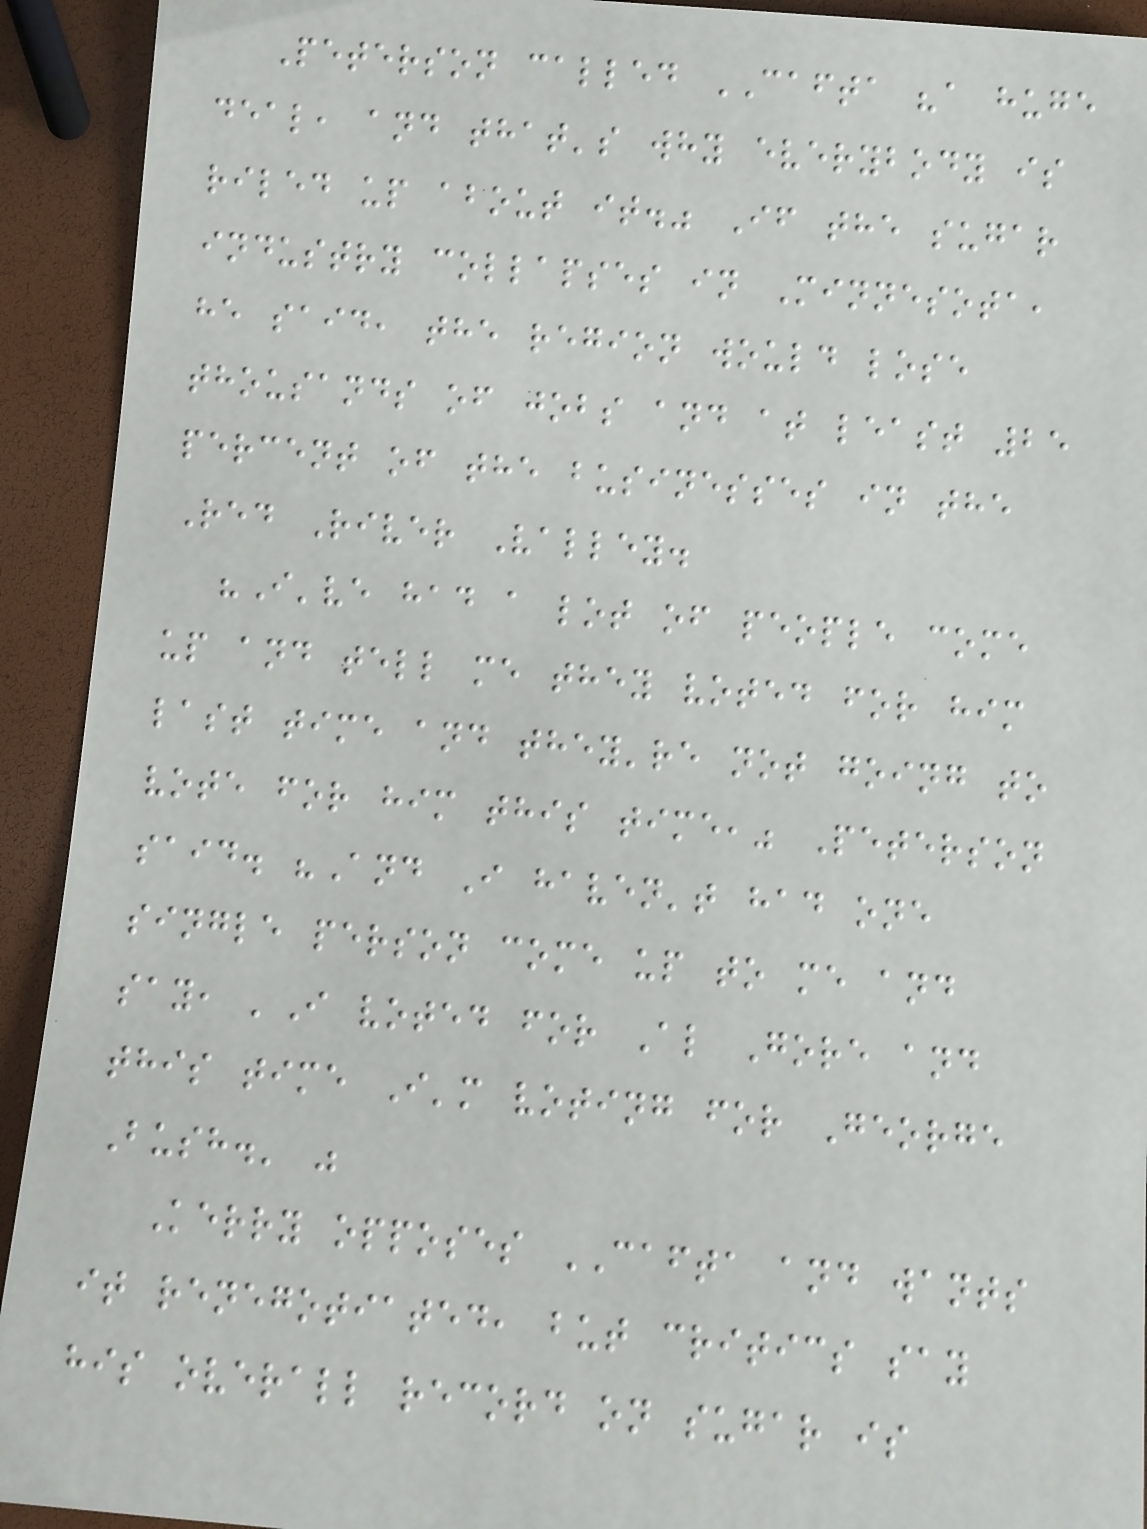Peterson called CAFTA "a huge
deal, and that's why everybody is
riled up about it." If the sugar
industry collapses in Minnesota,
he said, the region would lose
thousands of jobs and at least 25
percent of the businesses in the
Red River Valley.
"I've had a lot of people come
up and tell me they voted for him
last time and they're not going to
vote for him this time," Peterson
said. "And I haven't had one
single person come up to me and
say, 'I voted for Al Gore and
this time I'm voting for George
Bush.' "
Kerry opposes CAFTA and wants
it renegotiated, but critics say
his overall record on sugar is
